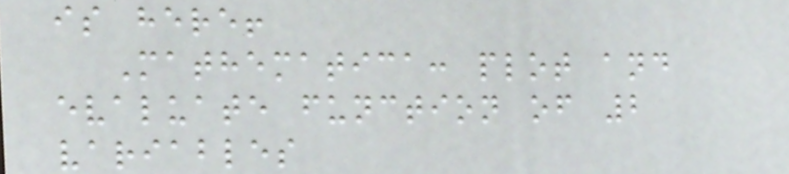is here!
Mathematica: plot and
evaluate function of 2
variables
